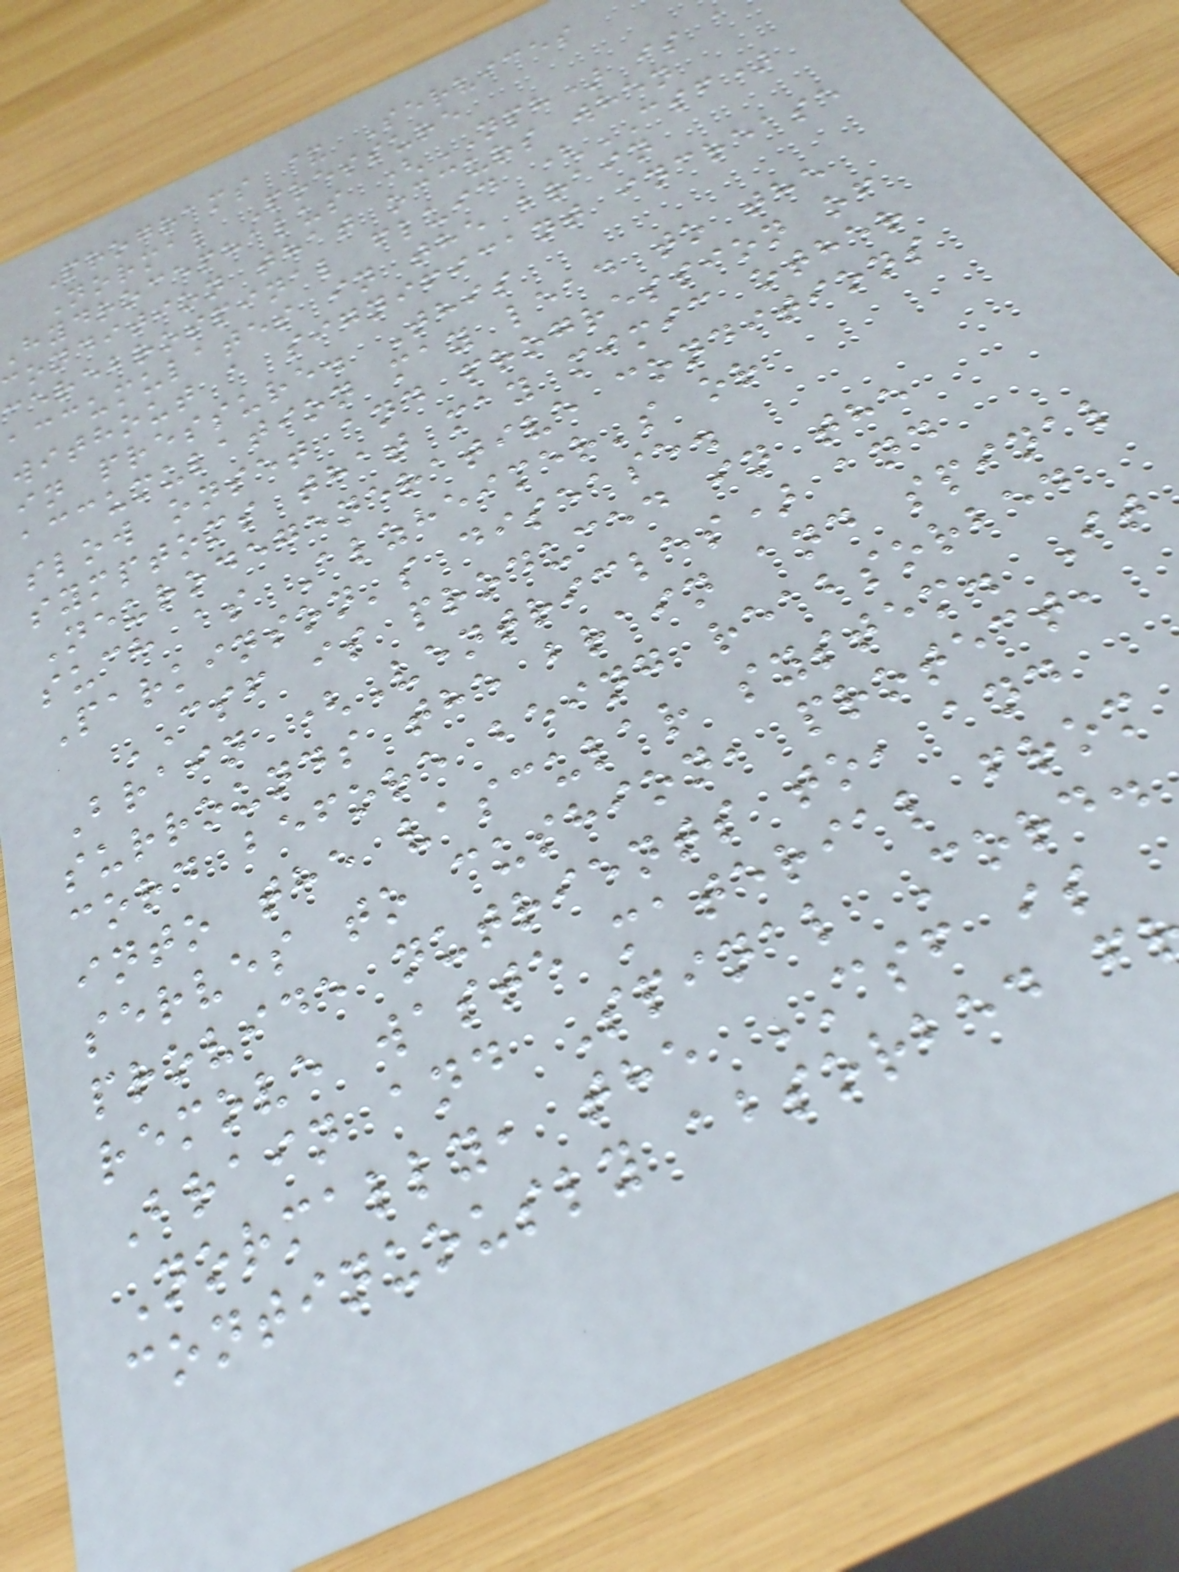Programs & Services
Normal Pressure
hydrocephalus (NPH) is a
ondition that occurs when
cerebrospinal fluid (CSF)
accumulates in the brain
without a significant increase
in pressure. This
accumulation may lead to the
slow onset and progression of
symptoms that may mimic other
Neurodegenerative conditions
such as Alzheimer's or
Parkinson's disease.
CSF is produced in the
Brain (Ventricles) and
surrounds the brain and spinal
cord before being reabsorbed
into the vascular system. It
serves to cushion, protect,
provide nutrients to, and
remove waste material from
Brain and Spinal Cord.
Normally, the CSF is
continuously absorbed f
